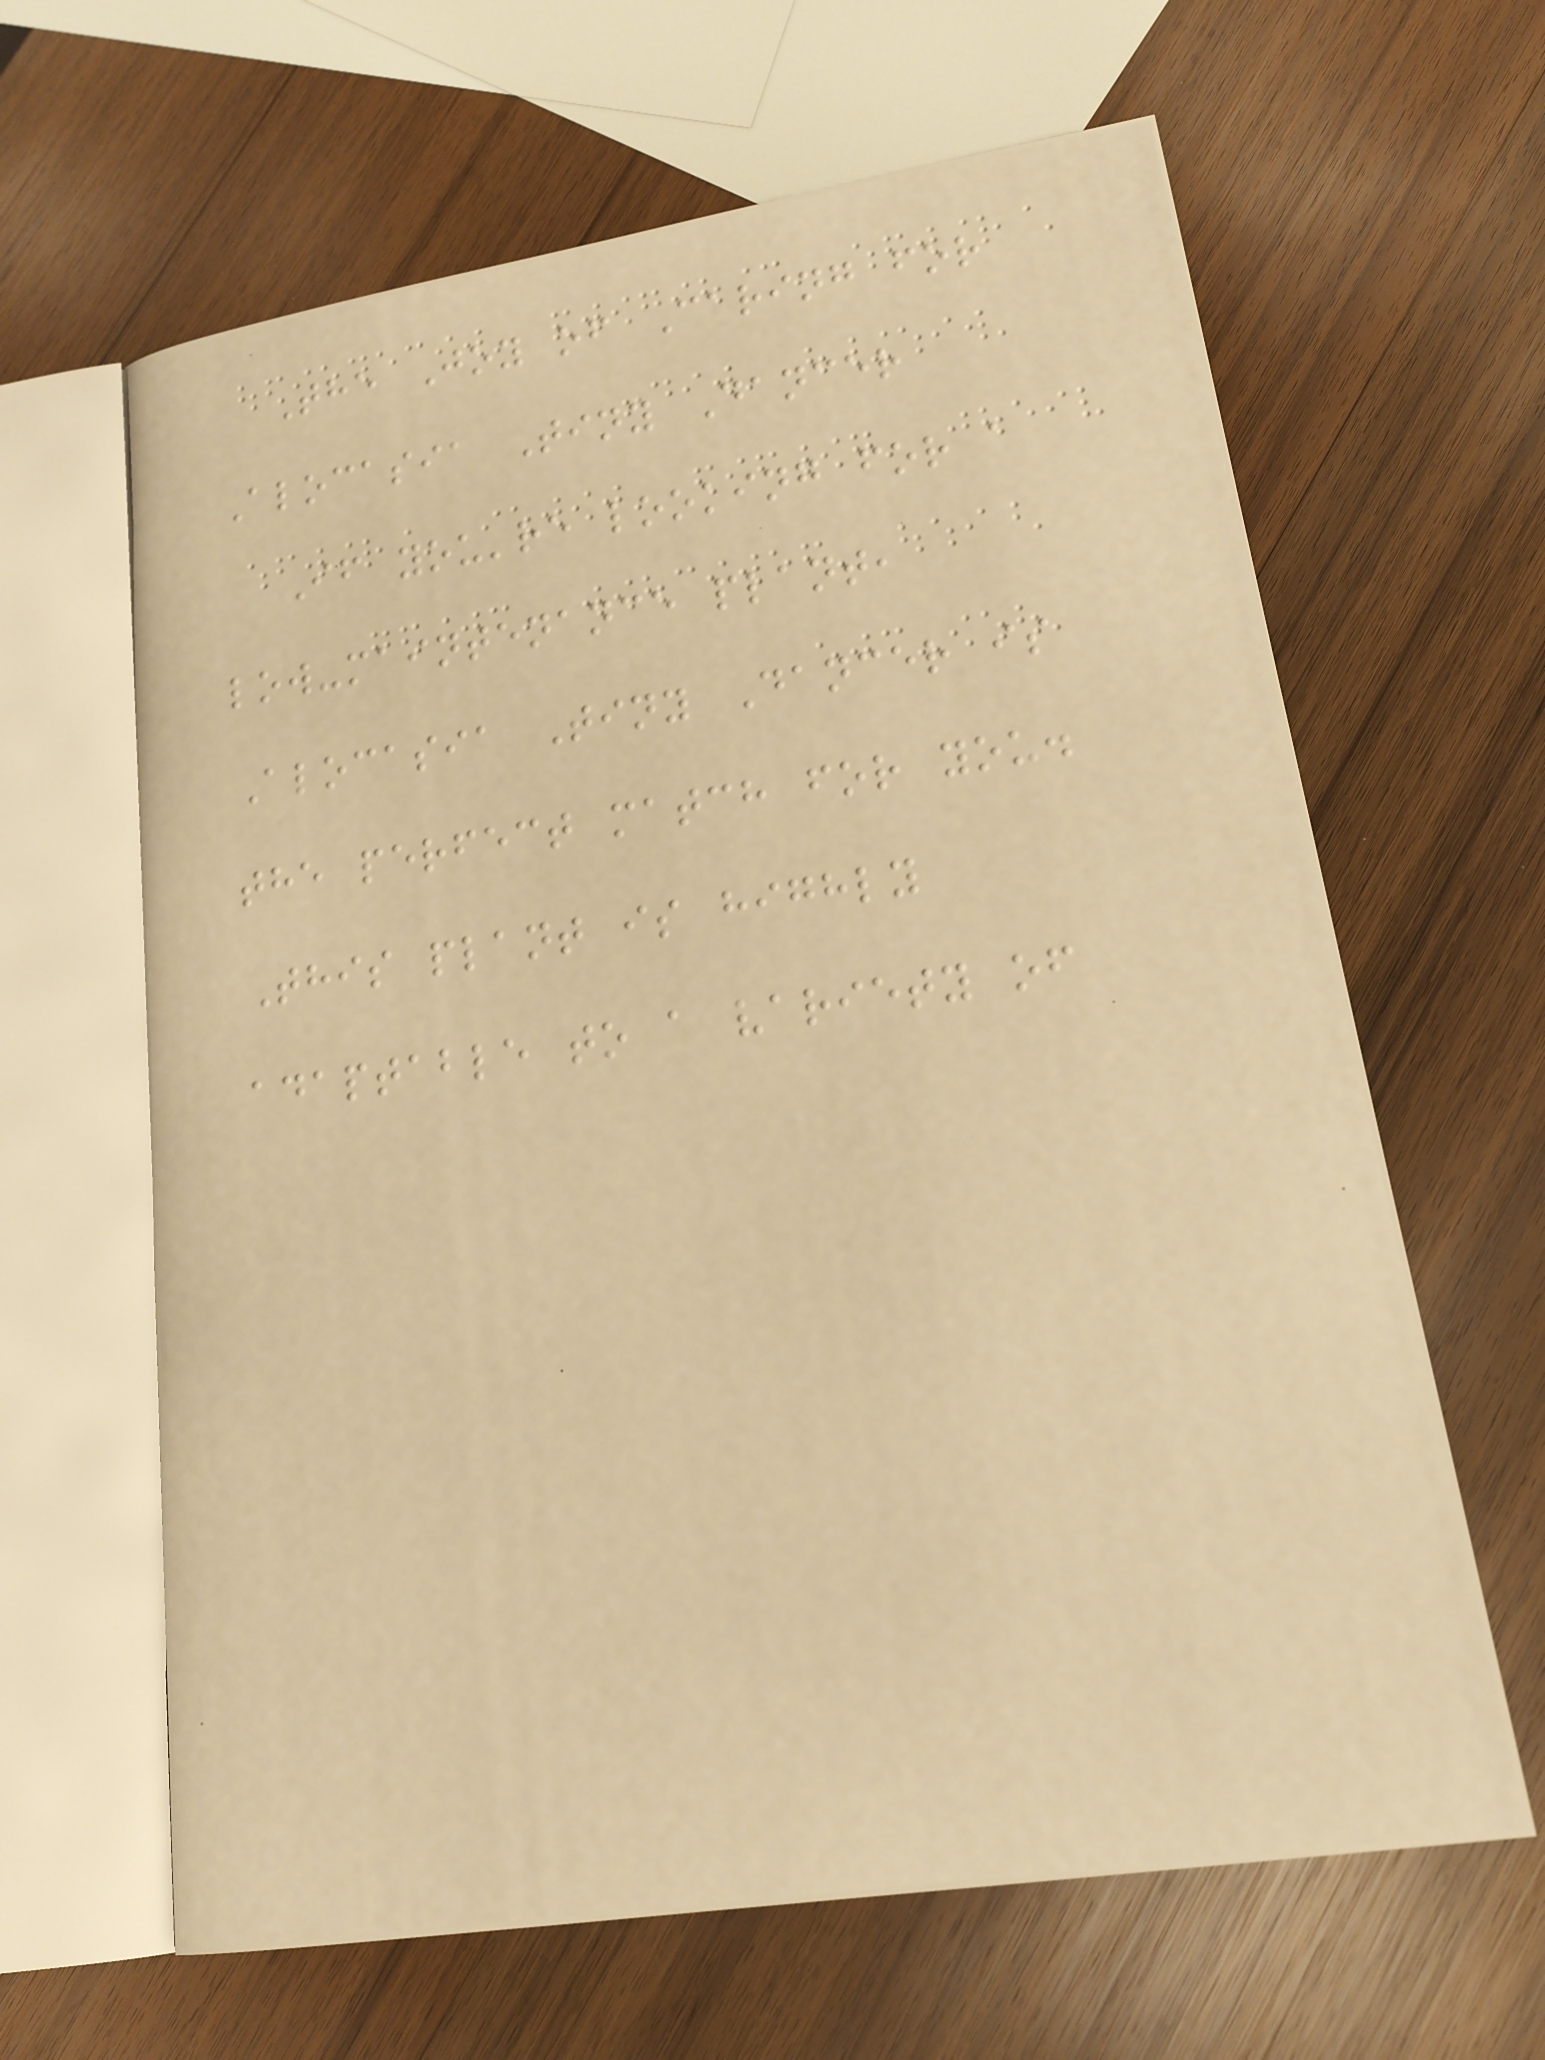The Joy of Caring for
Alocasia Tiny Dancer
If you're looking for a
low-maintenance plant,
Alocasia Tiny Dancer is
the perfect match for you.
This plant is highly
adaptable to a variety of
